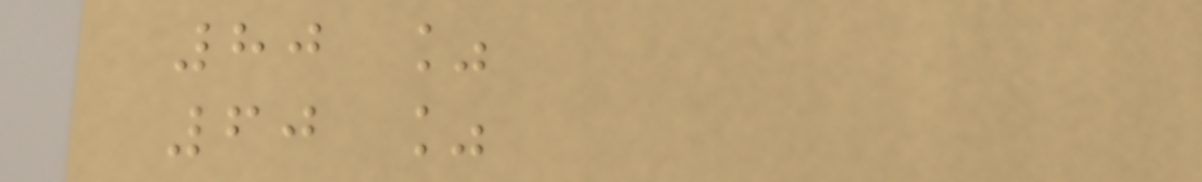80 %
60 %
